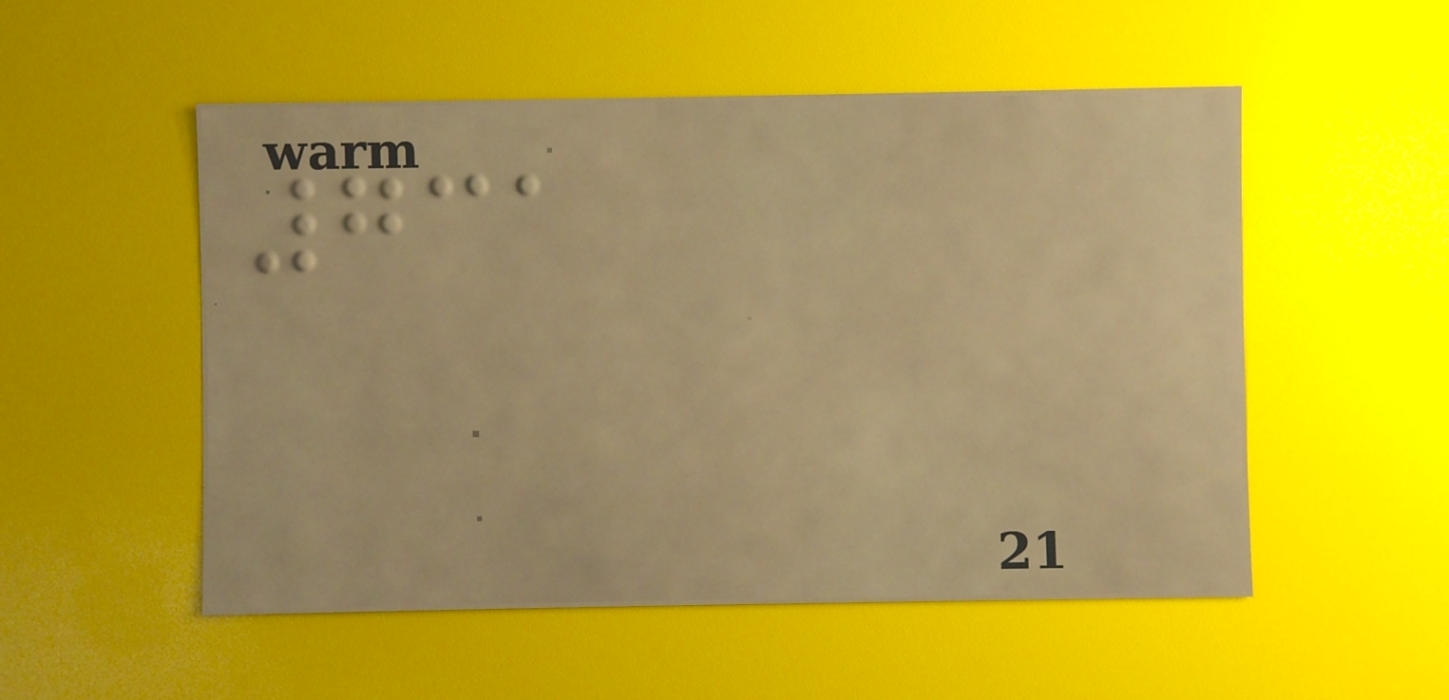731
